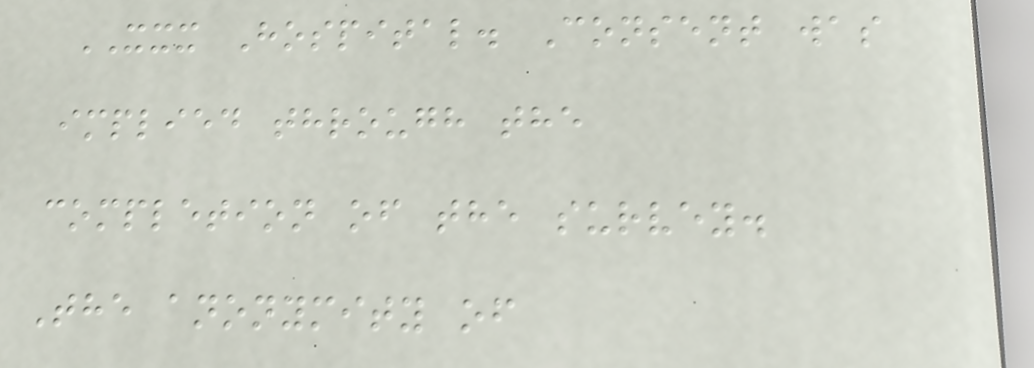XXX Hospital. Consent was
implied through the
completion of the survey.
The anonymity of
